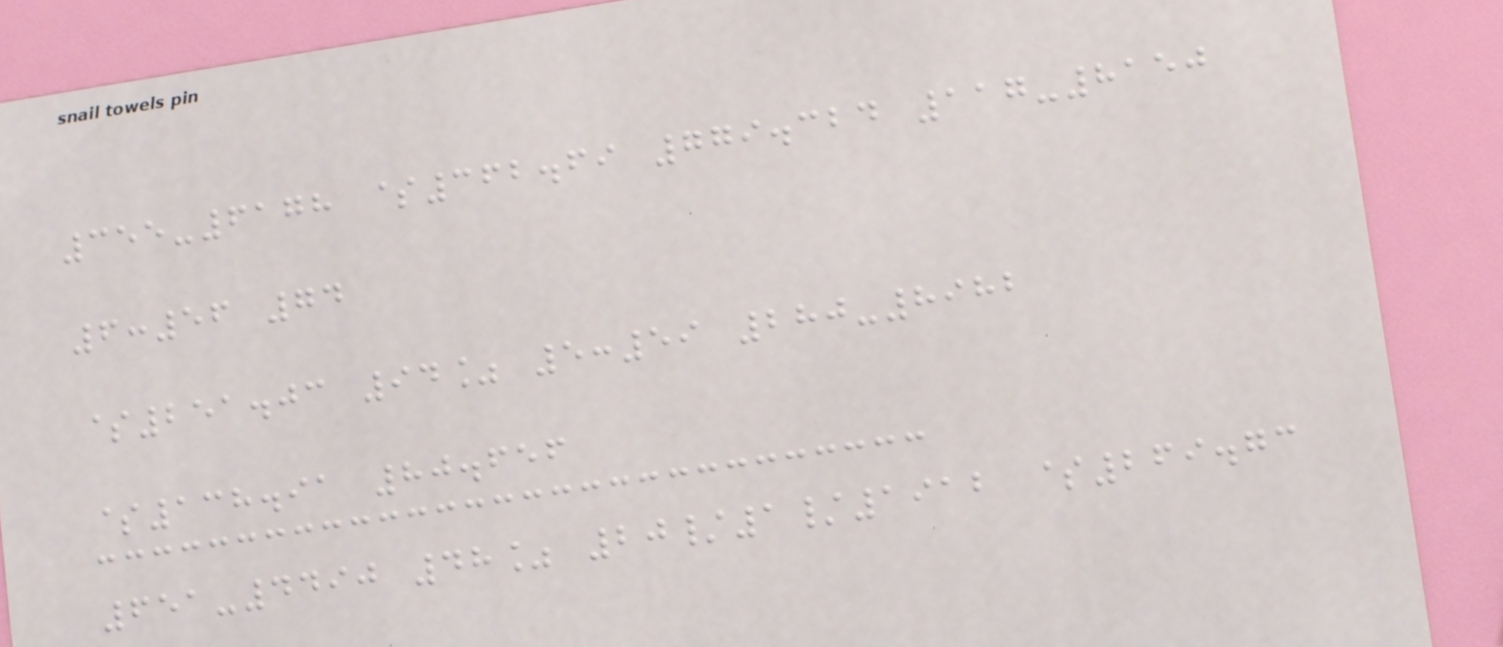355-6178 $362.69 779.324 117-8150
6:56 74
$251.03 94% 5:59 280-8982
$138.91 80.656
651-4490 48% 20/1/1912 $269.73
